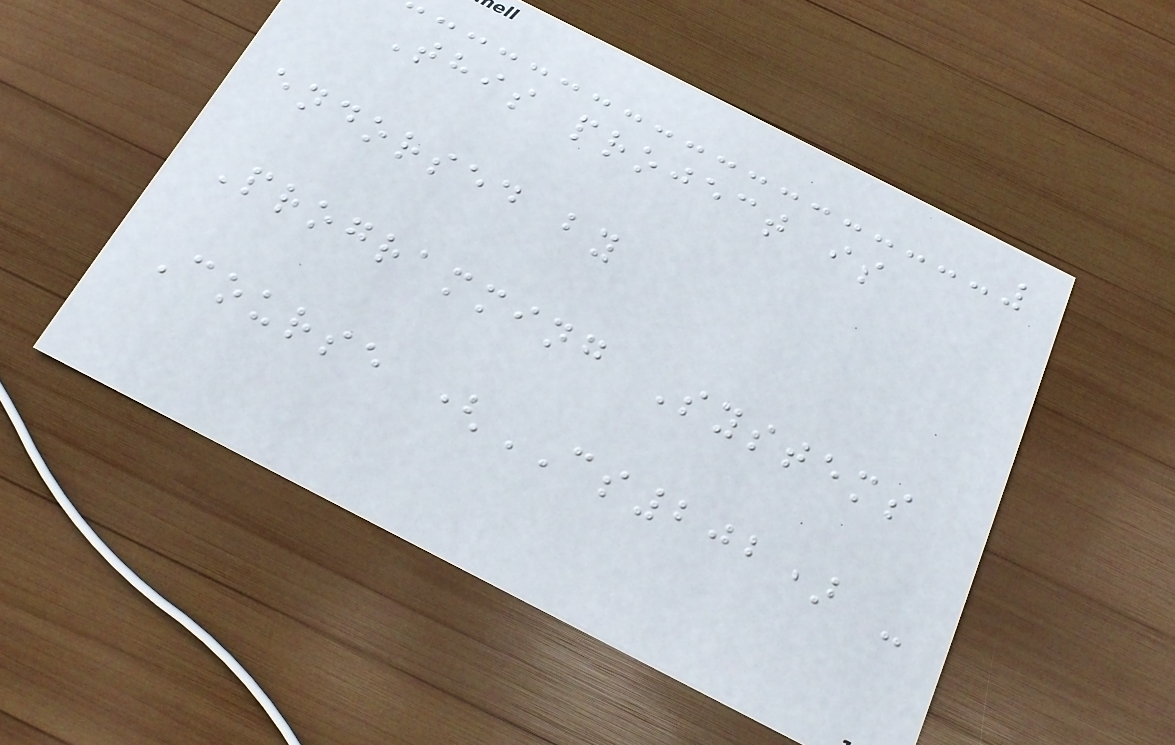This project is
endorsed by
Programming Systems
Course (CS202) -
